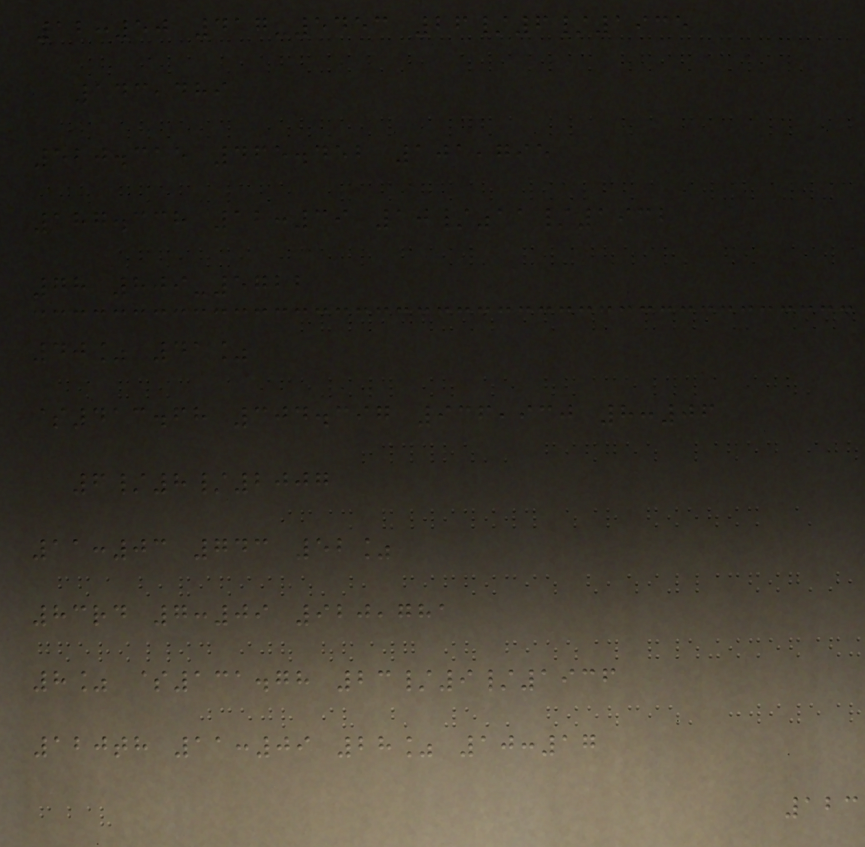12:50 417-5453 26/6/1935
143,489
520.315 465.452 101,795
187.338 12:39 10/11/1932
78 809-5722
40% 41%
$413.68 304.397 936,930 8:06
6/8/2007
11:03 743 52%
83rd 7:09 920,781
8% $131.78 23/9/1936
120th 11:09 28% 10:17
123
